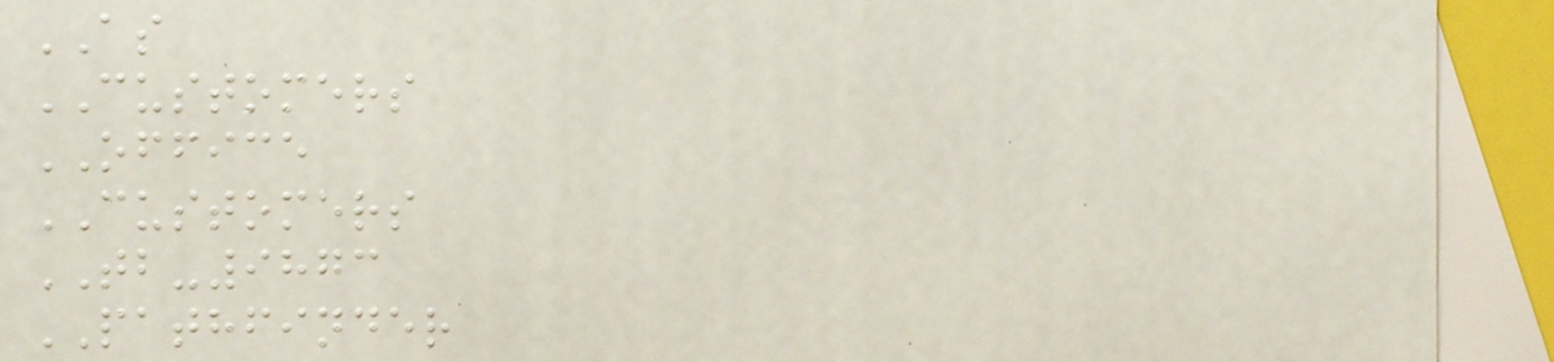AS
CUSTOMERS
OFFICE
CUSTOMERS
TB-9873
PATHFINDER
